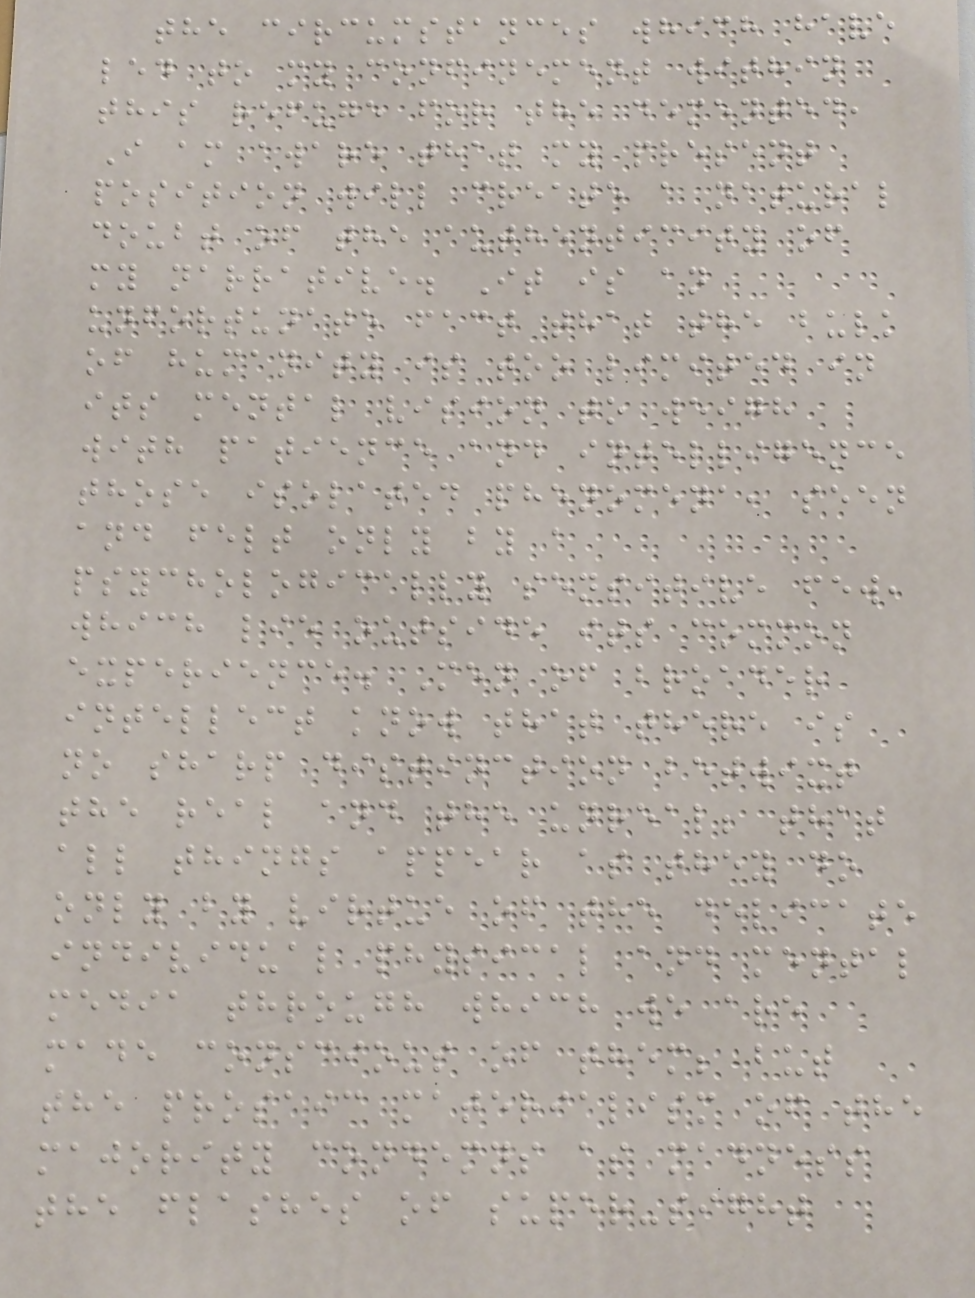the circumstances which have
led to my confinement within
this refuge for the demented,
I am aware that my present
position will create a natural
doubt of the authenticity of
my narrative. It is an
unfortunate fact that the bulk
of humanity is too limited in
its mental vision to weigh
with patience and intelligence
those isolated phenomena, seen
and felt only by a
psychologically sensitive few,
which lie outside its common
experience. Men of broader
intellect know that there is
no sharp distinction betwixt
the real and the unreal; that
all things appear as they do
only by virtue of the delicate
individual physical and mental
media through which we are
made conscious of them; but
the prosaic materialism of the
majority condemns as madness
the flashes of super-sight
